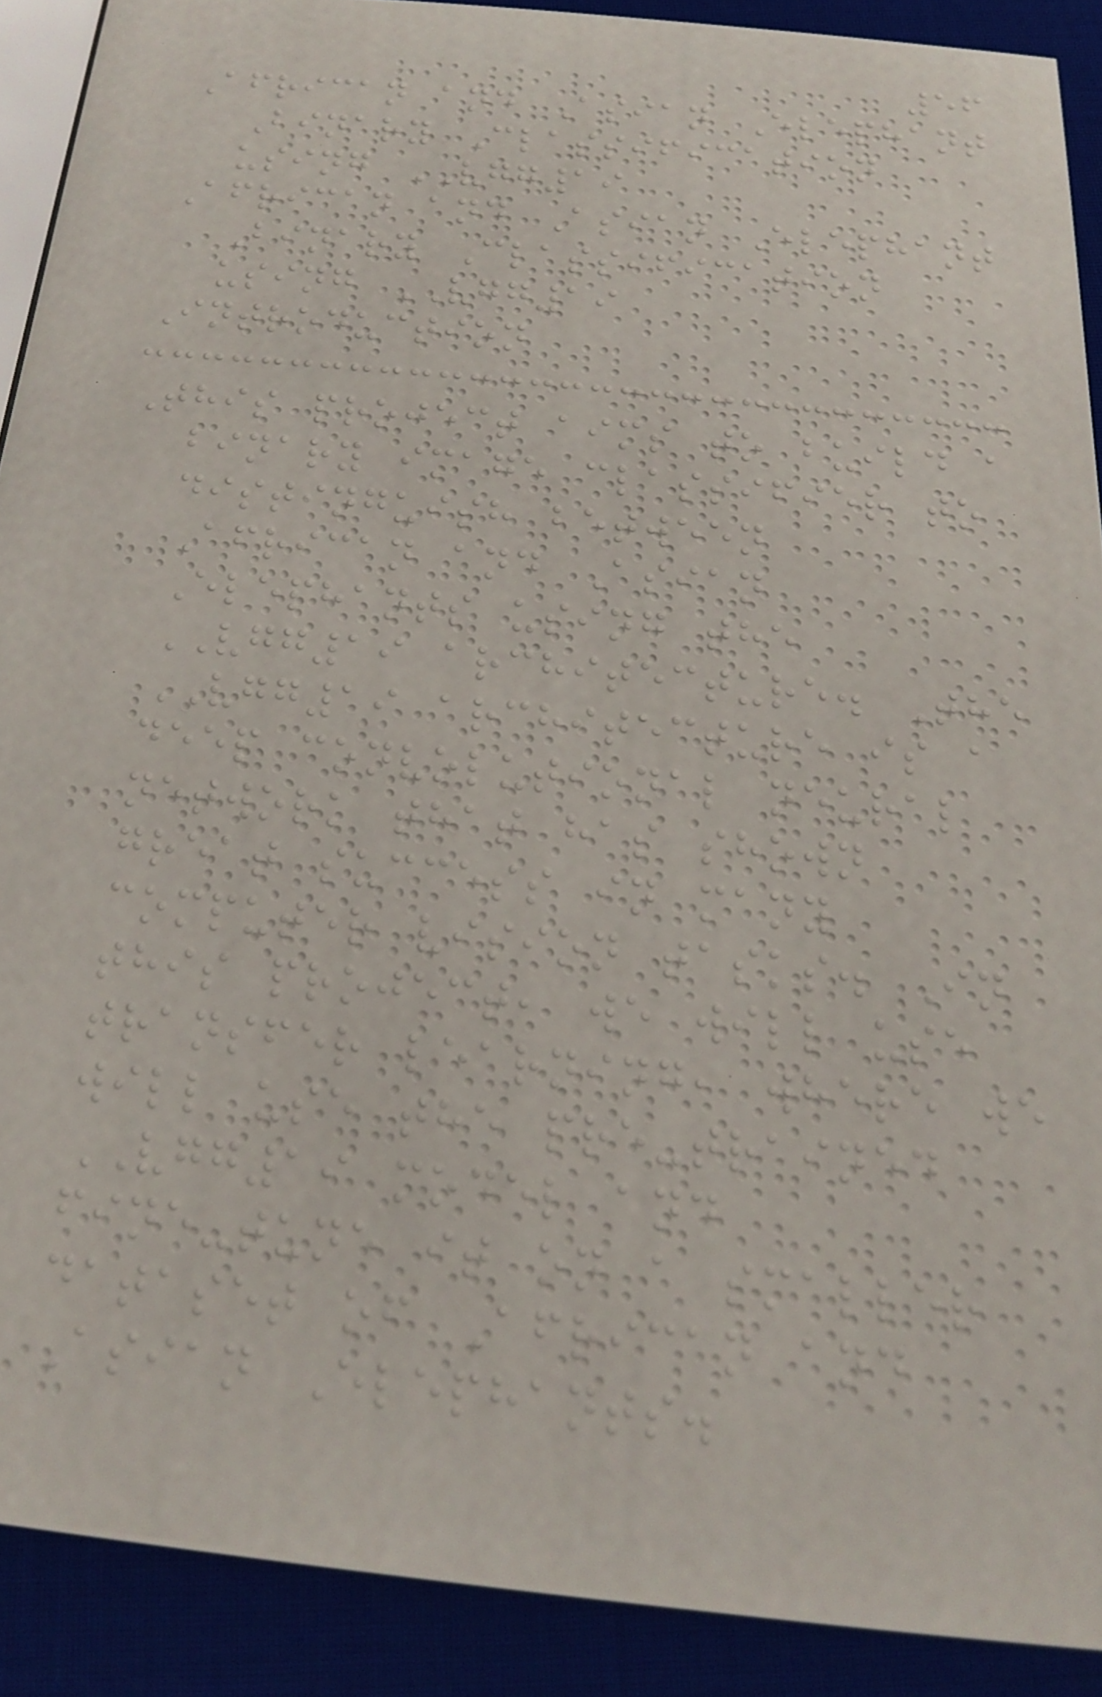56
African and Asian Elephant
Binary Classification
using VGG19
African and Asian Elephant
Binary Classification
using VGG19
Introduction
This project aims to build a
binary image classifier to
distinguish between
African and Asian
Elephants using the
VGG19 architecture. The
VGG19 architecture is a
deep convolutional neural
network that has shown
great success in many
computer vision tasks. In
this project, we will use
transfer learning, where we
will use the pre-trained
VGG19 model and
fine-tune it on a smaller
dataset of African and
Asian Elephants.
